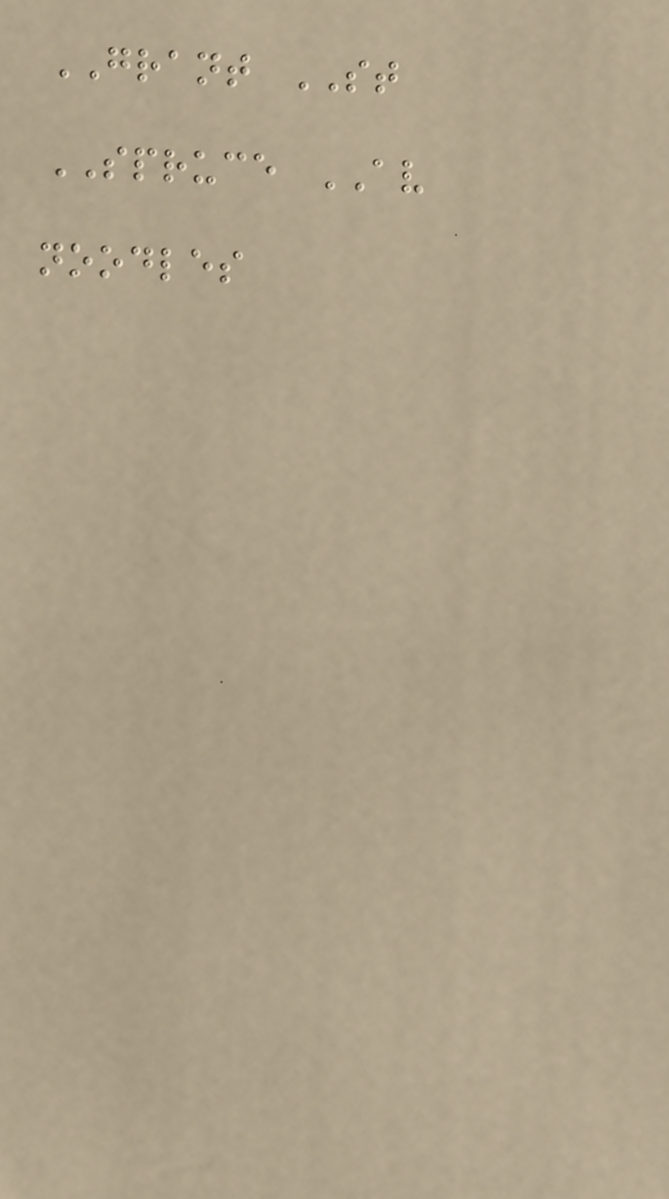GRANT ST
SPRUCE AV
noodles
